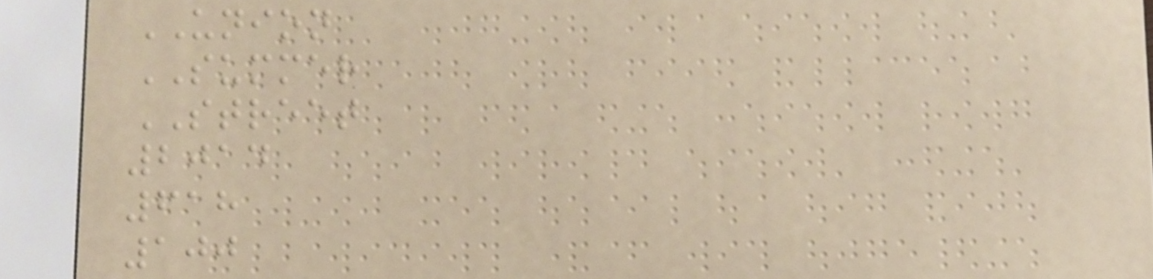UNION
SUMMER
STREET
2014
618
100
